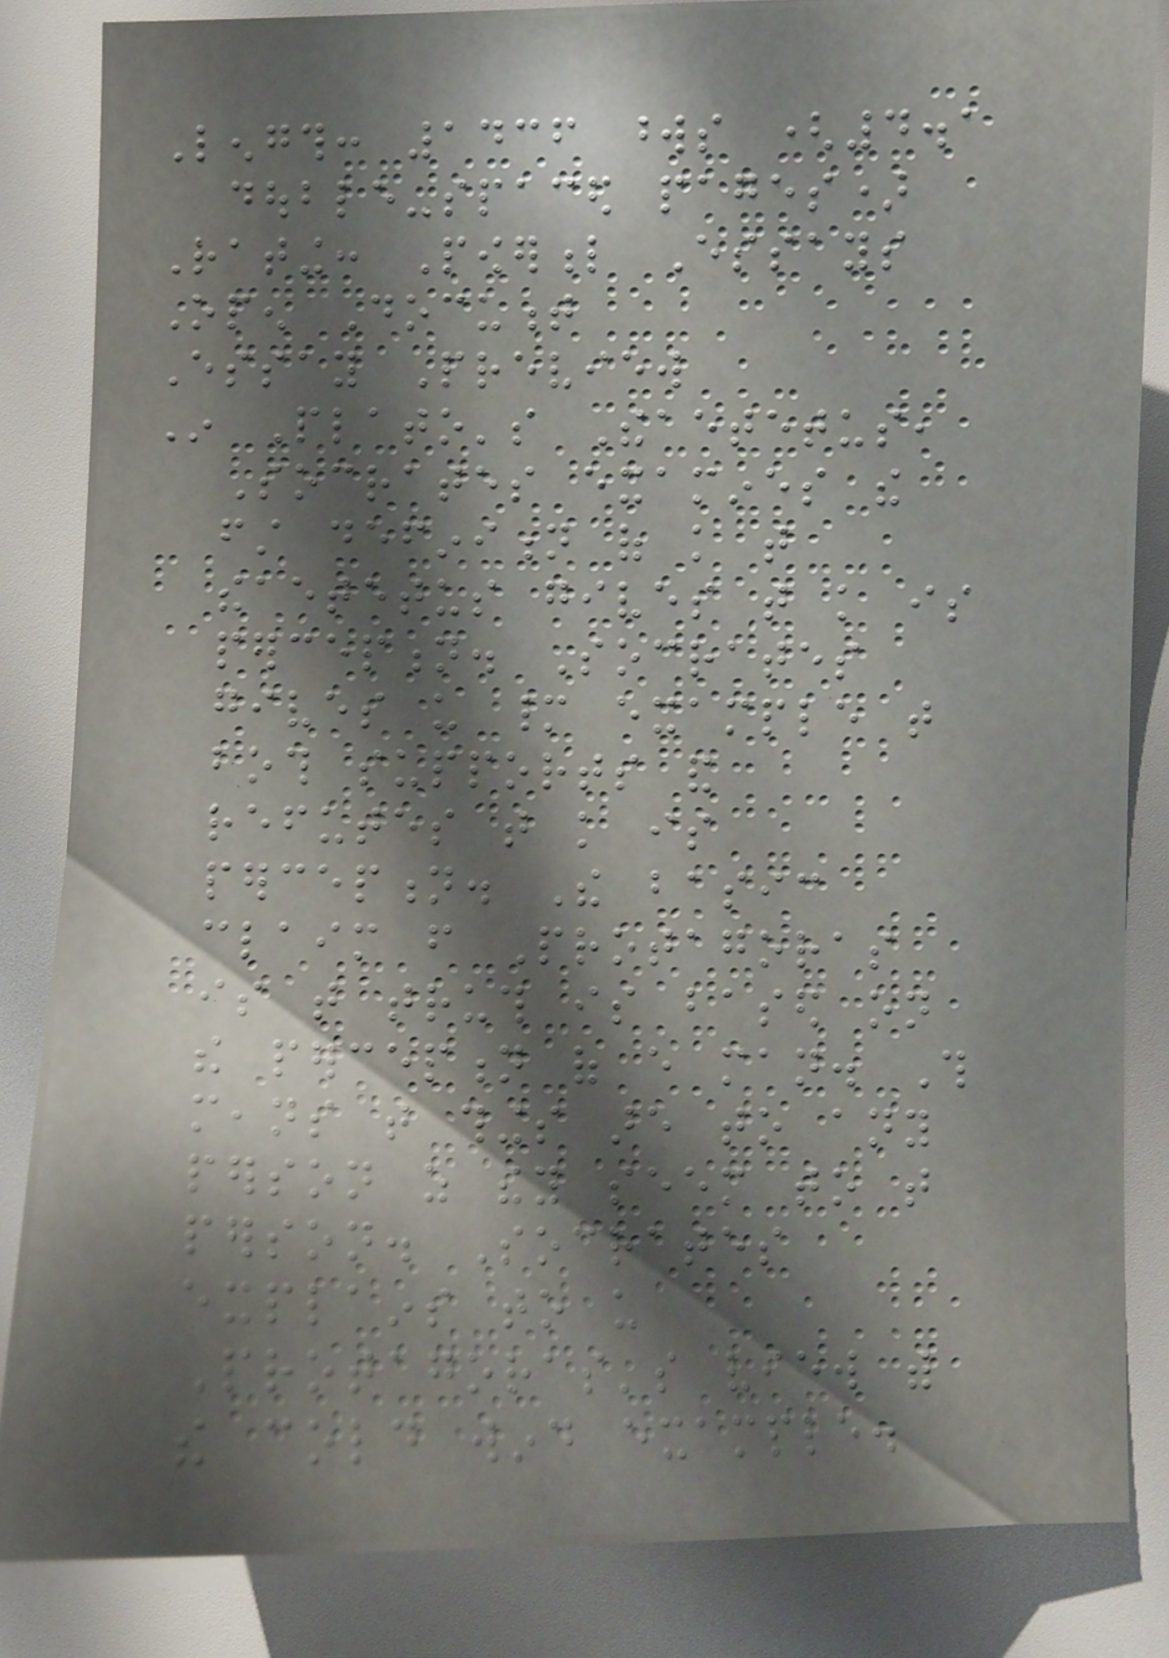Length: 1436 words (4.1
double-spaced pages)
Rating: Powerful Essays
Open Document
Essay Preview
In Plato's Theaetetus,
Socrates examines the
first definition of knowledge that
theaetetus gives that knowledge is
perception. Socrates
gives us many example that
both supports and
refutes that knowledge is
perception. The basic
claim from Protagoras
is that truth is based on
the perception of every man. This
means that things are to any
person as they seem to that
person. Socrates
explains to us
Protagoras's view with
the cold wind example.
